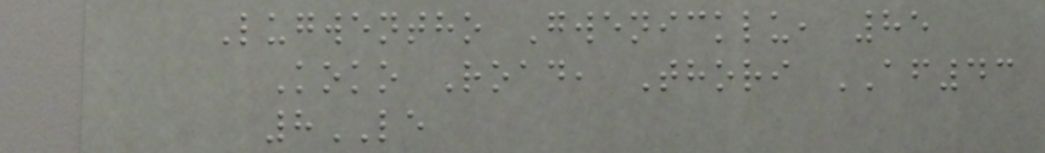Lugwentho Gwenicklu, 85
Koko Road, Thori AF43
8LE
